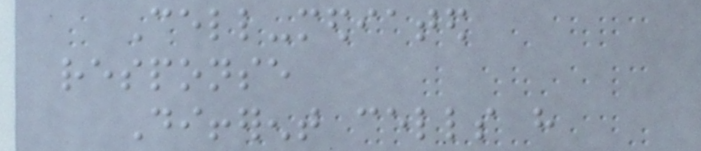Cell-mediated
response
Different cells have
